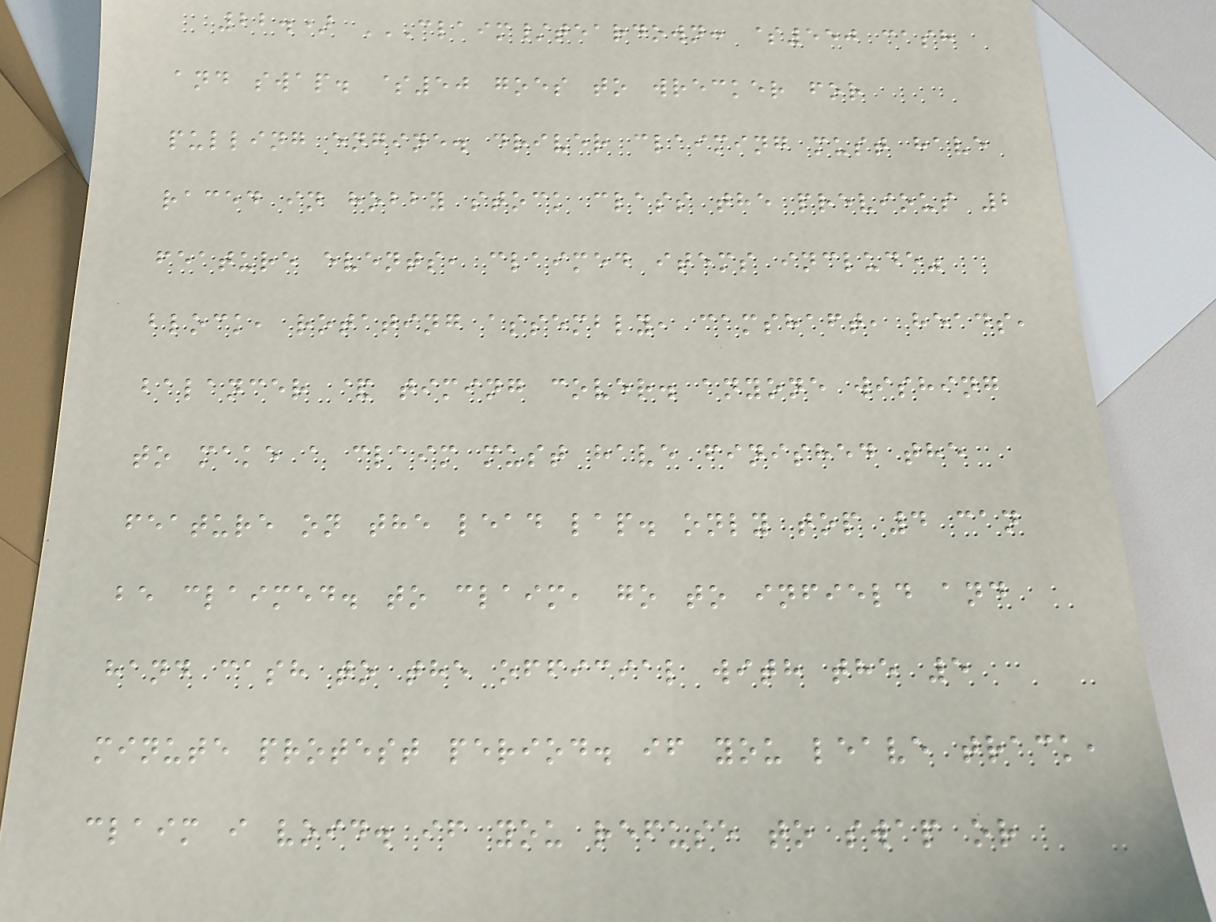22.) CLAIM/TEARDOWN: $550 CASH
AND SWAP. $50 GOES TO WRECKER FOR
PULLING ENGINE. DRIVER CLAIMING MUST HAVE
RACED IN HOBBY STOCK CLASS THE PREVIOUS 2
FEATURE EVENTS, CLAIMED ITEMS INCLUDE"
BLOCK, ROTATING ASSEMBLY, CAMSHAFT, HEADS,
BALANCER & TIMING COVER. ANYONE WISHING
TO MAKE A CLAIM MUST HAVE FINISHED THE
FEATURE ON THE LEAD LAP. ONLY TOP 4 CAN
BE CLAIMED. TO CLAIM, GO TO INFIELD AND
HAND CASH TO THE OFFICIAL WITH THE 5
MINUTE PROTEST PERIOD. IF YOU LEAVE TRACK,
CLAIM I VOID. IF YOU REFUSE TO SWAP OR
